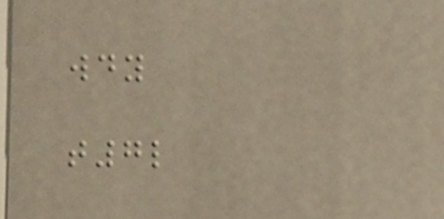wdy
t7l
